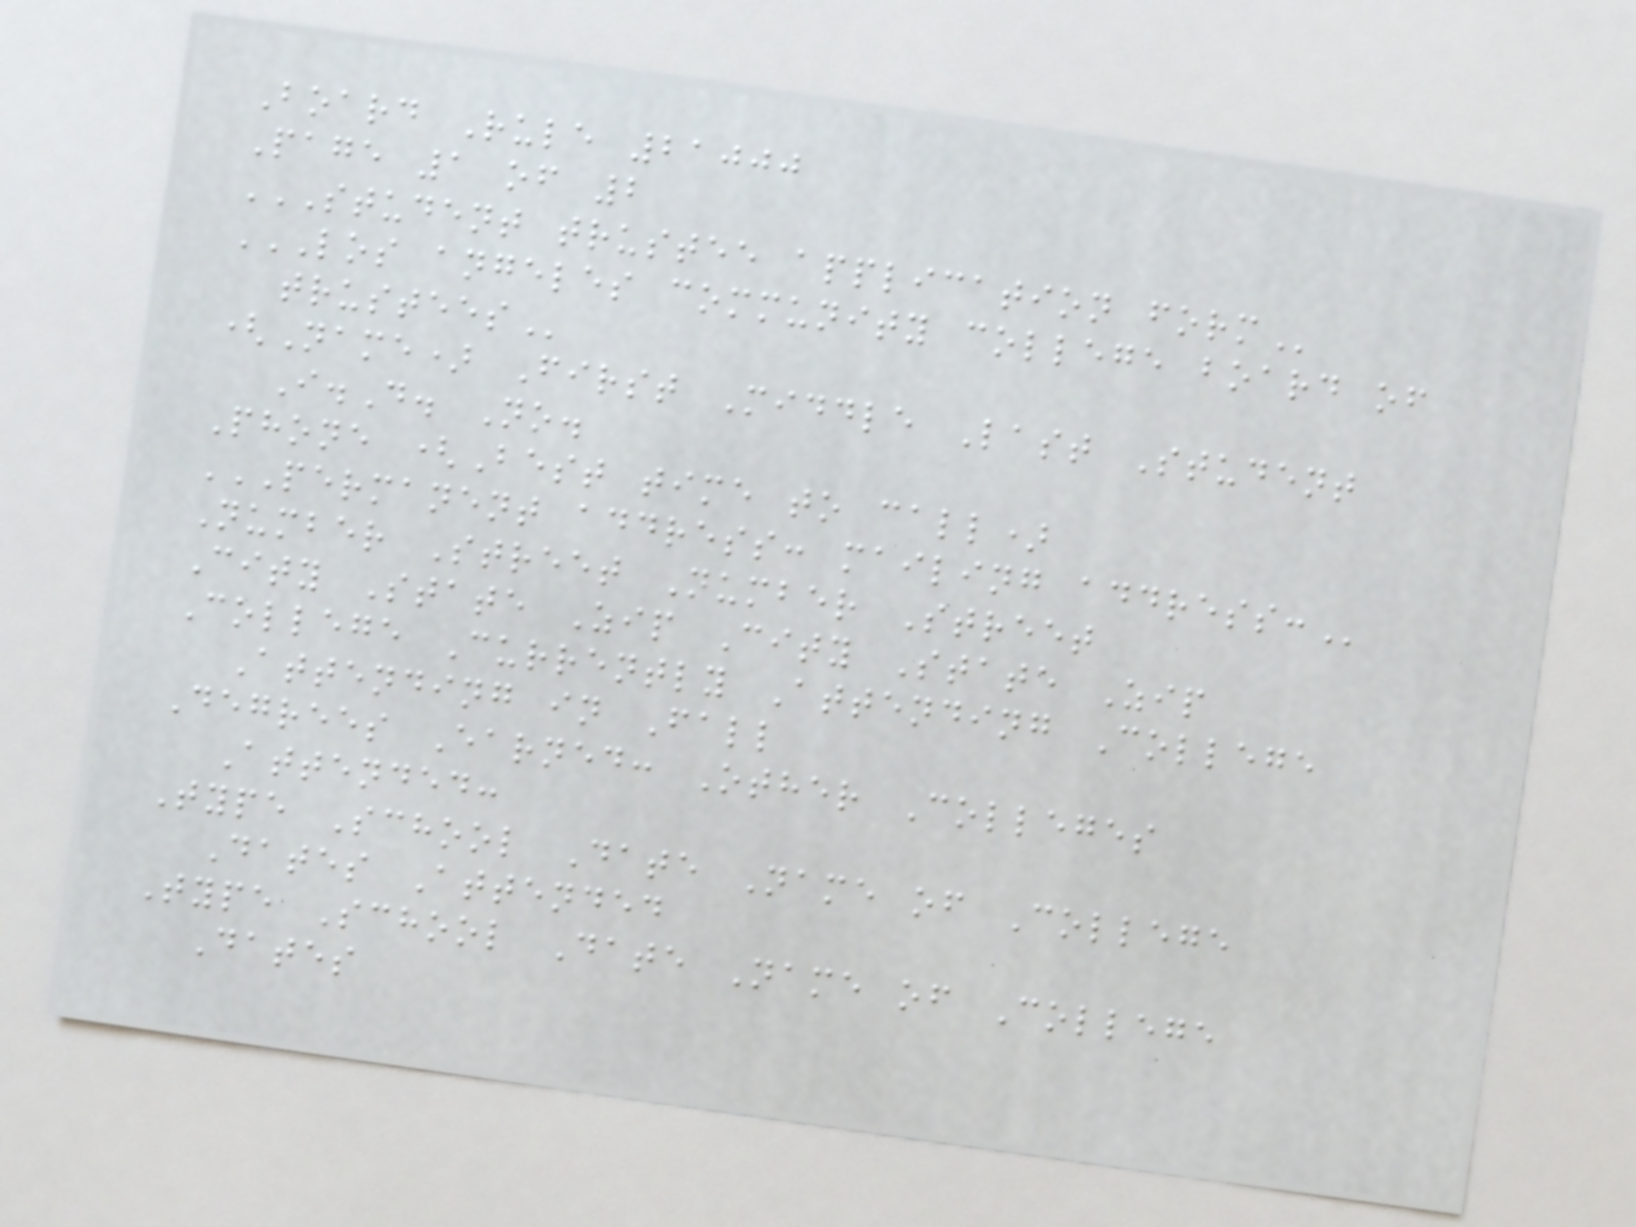Board Rule 21000
Page 1 of 2
STUDENT TRUSTEE APPLICATION FORM
LOS ANGELES COMMUNITY COLLEGE BOARD OF
TRUSTEES
(Name) First Middle Last Student
I.D. No.
Phone (Best time to call)
PERMANENT ADDRESS: MAILING ADDRESS:
Number Street Number Street
City State Zip City State Zip
College Currently Attending College
Attending in Fall
Degrees Earned: Other Colleges
Attended:
Type School Date Name of College
Dates Attended
Type School Date Name of College
Dates
